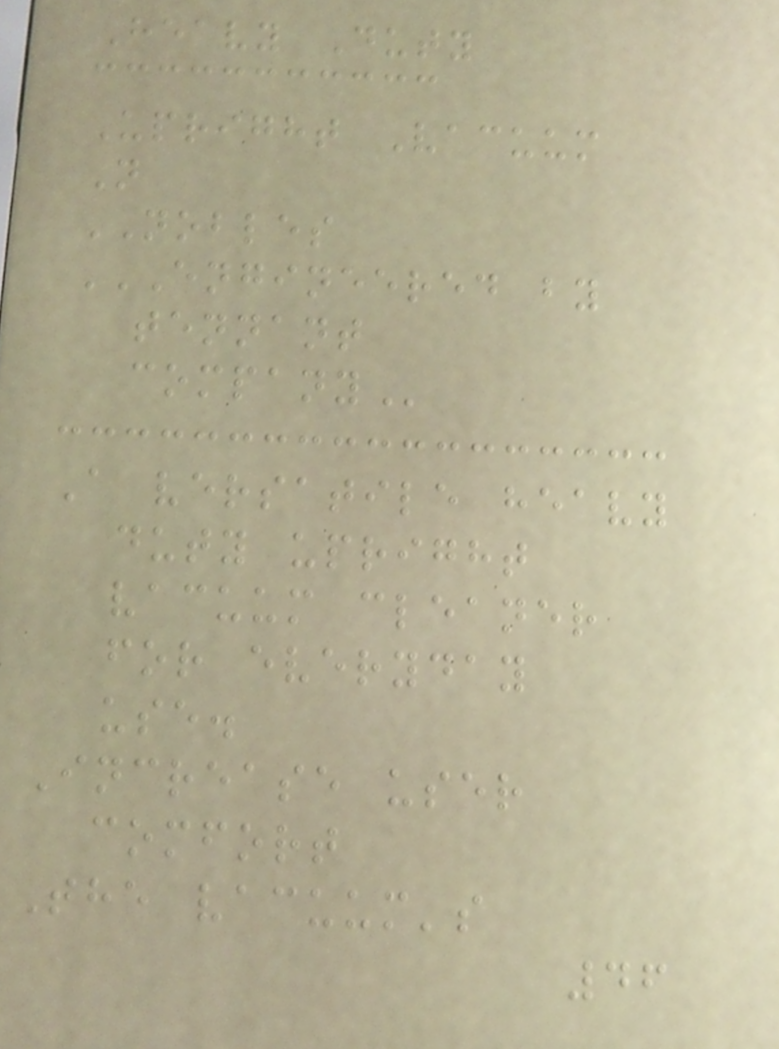Heavy Duty
Upright Vacuum
N
NOBLES
ENGINEERED BY
TENNANT
COMPANY
A versatile heavy
duty upright
vacuum cleaner
for everyday
use.
Increase user
comfort
The vacuum's
46
